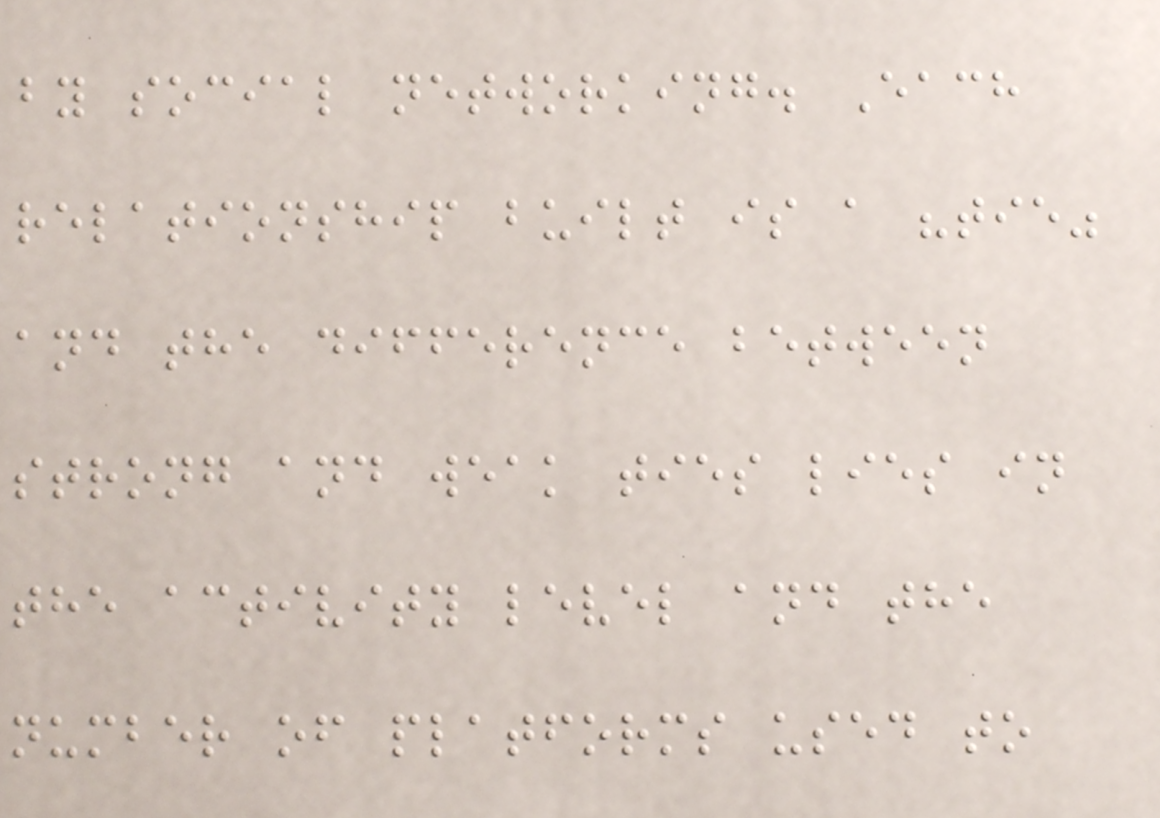by social networking. Each
relationship built is a "tie"
and the difference between
strong and weak ties lies in
the activity level and the
number of platforms used to
